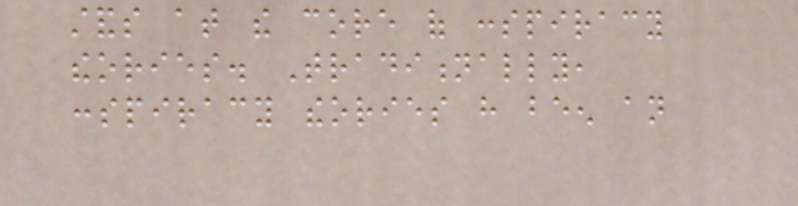stands at the core of conspiracy
theories. Traditionally,
conspiracy theories have been an
